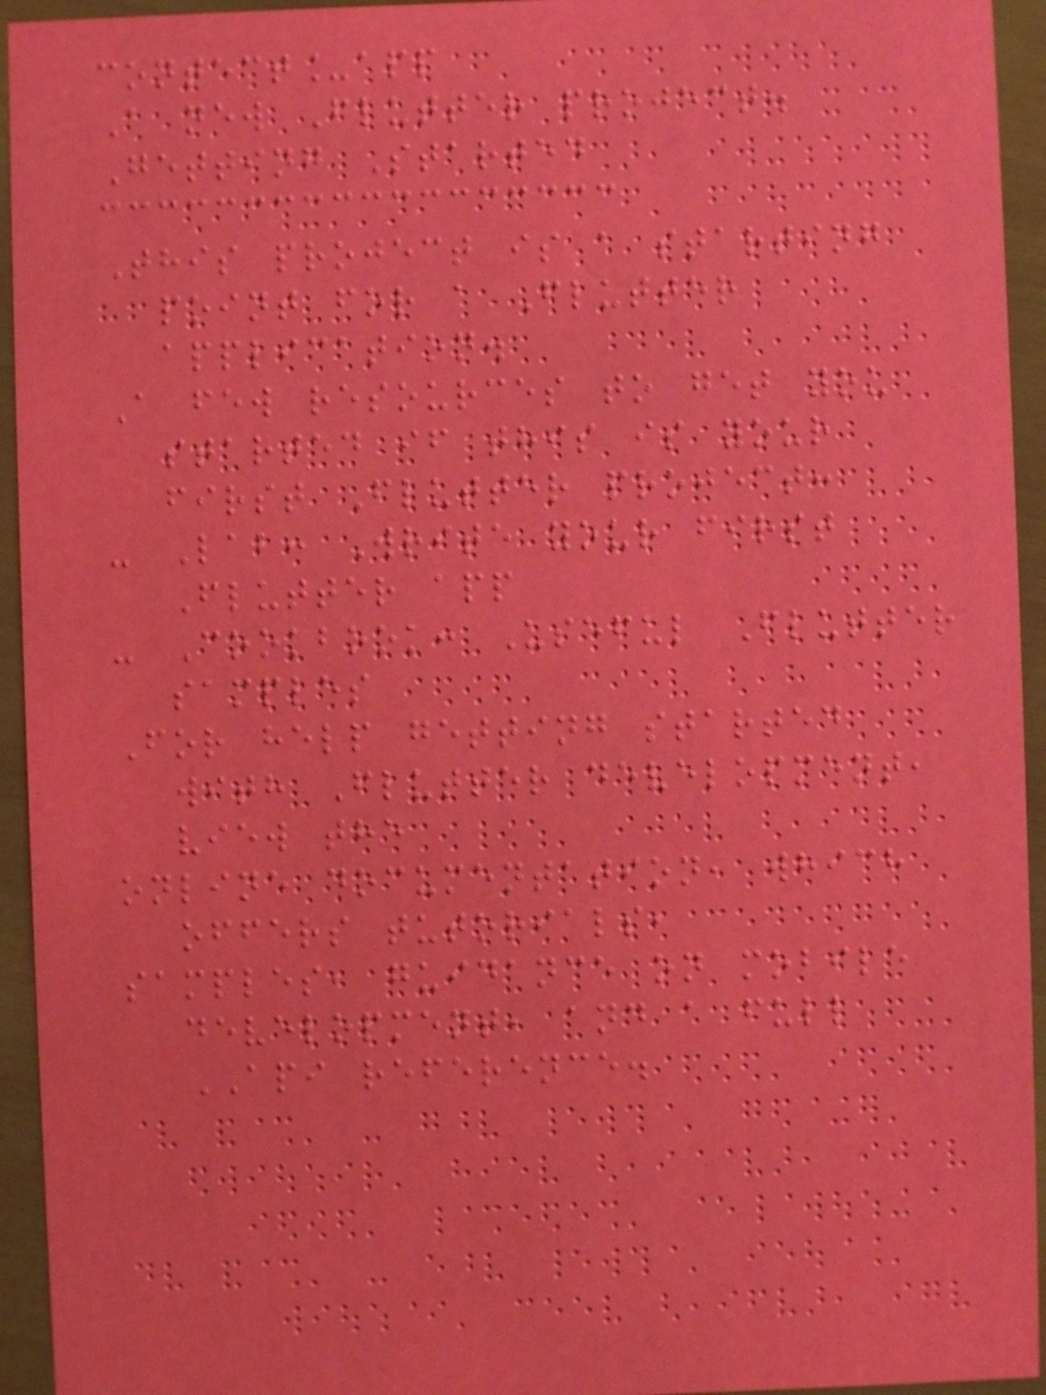contect_app
A new Flutter project.
Getting Started
This project is a starting
point for a Flutter
application.
A few resources to get you
started if this is your
first Flutter project:
- Lab: Write your first
Flutter app
- Cookbook: Useful Flutter
samples
For help getting started
with Flutter development,
view the
online documentation, which
offers tutorials,
samples, guidance on mobile
development, and a full
API reference.
